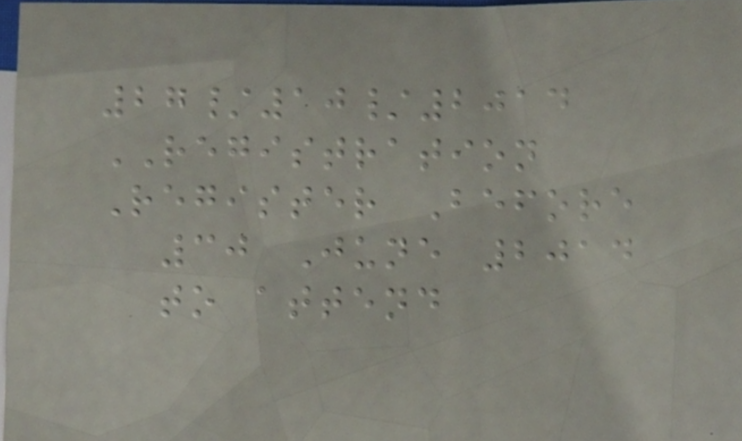27/10/2014
REGISTRATION
Register Before
30 June 2014
to attend
